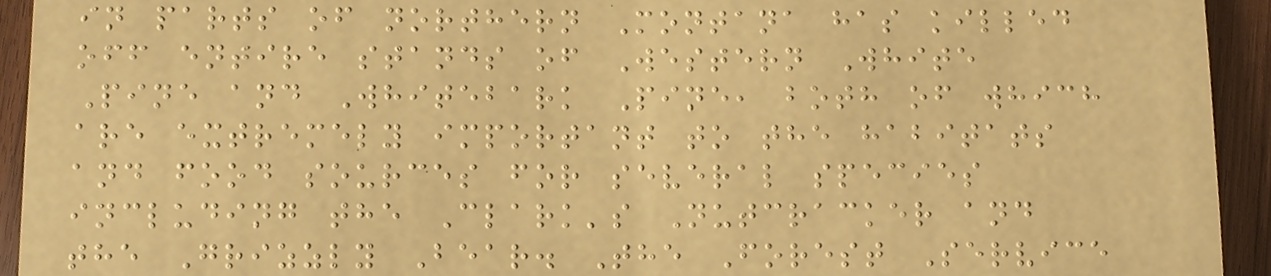in parts of northern Montana has killed
off entire stands of Western White
Pine and Whitebark Pine, both of which
are extremely important to the habitats
and food sources for several species
including the Clark's Nutcracker and
the Grizzly Bear. The Forest Service
